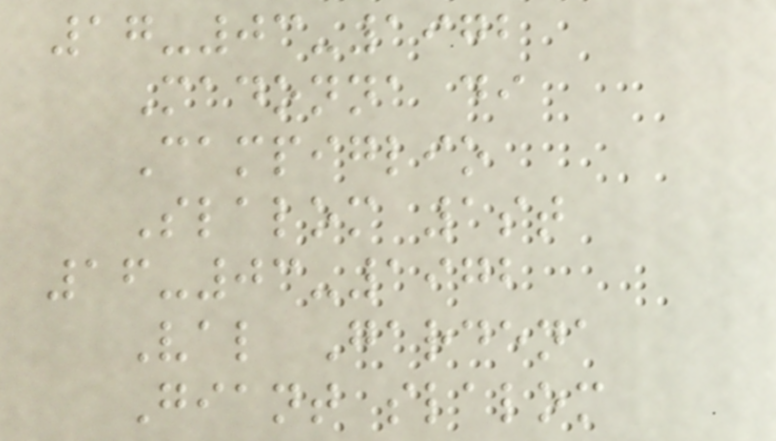17-03-1972
Madonna di
Campiglio
Slalom 1st
16-03-1972
Val Gardena
Giant slalom
